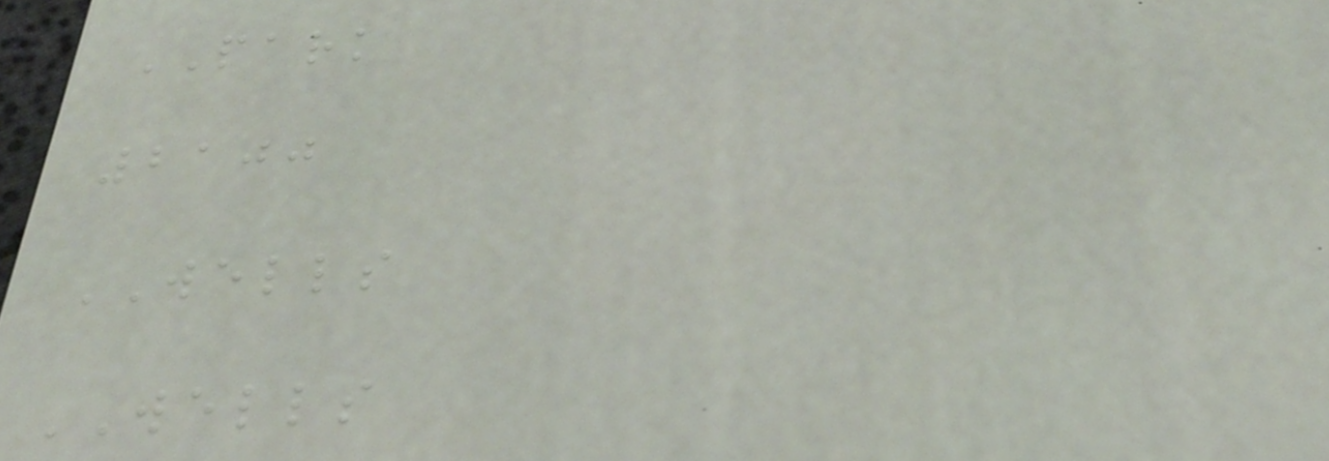PARK
2100
WELLS
WELLS
